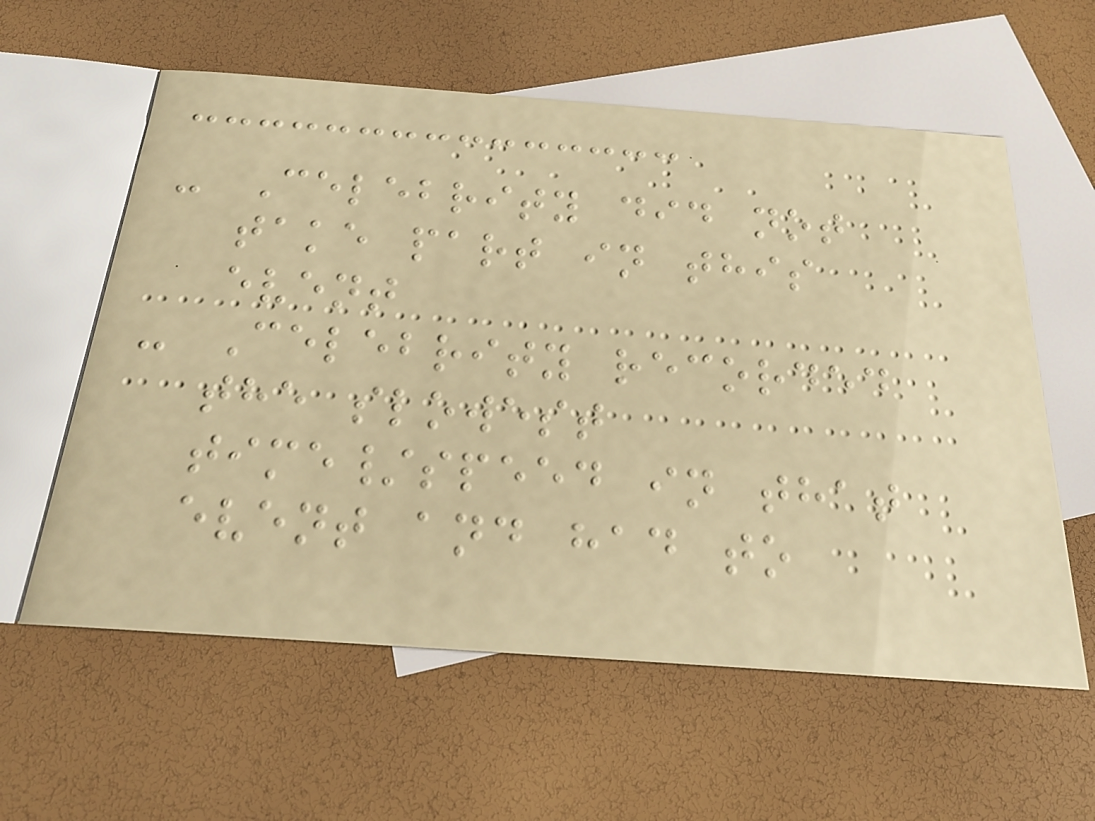- Celebrity did not
take part in this
event
- Celebrity recorded
the slowest
time/speed in that
event and had to
